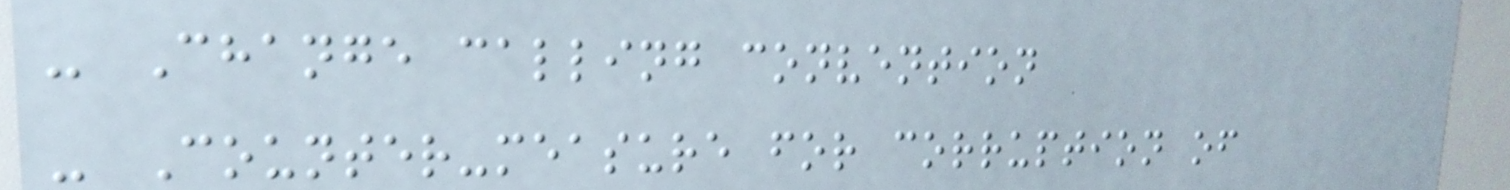- Change calling convention
- Counter-measure for corruption of
